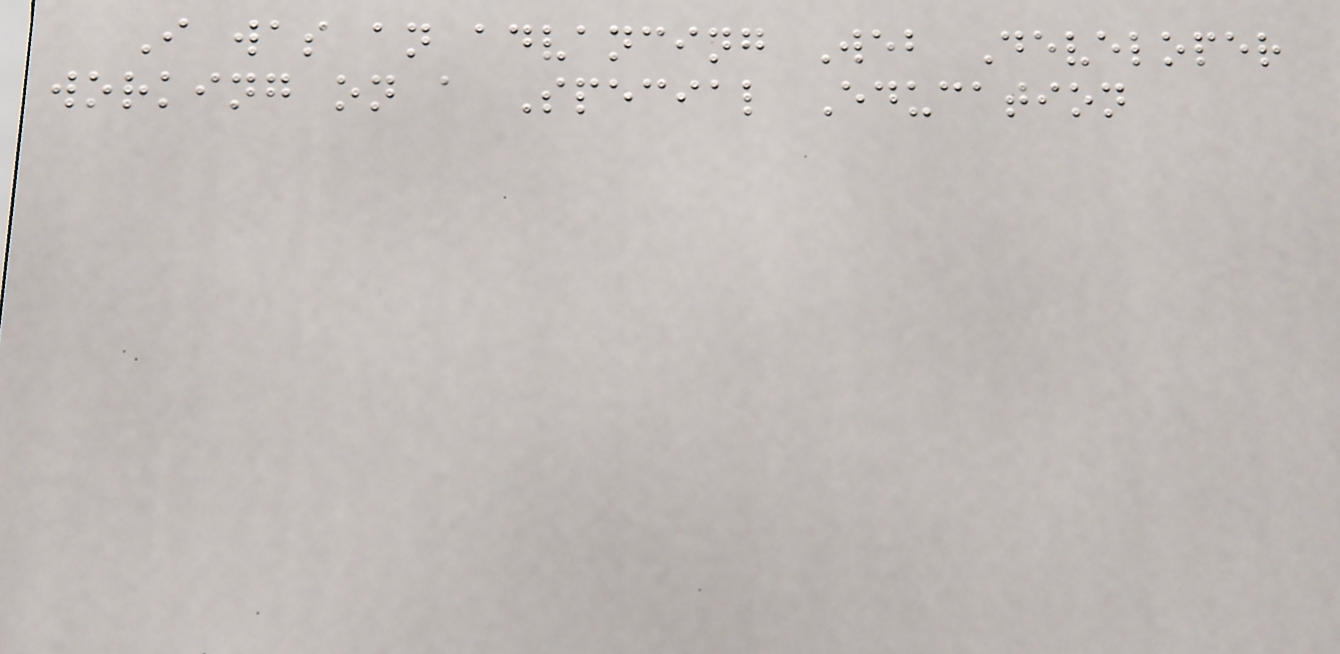I was an advancing Web Developer
working on a Special Education
